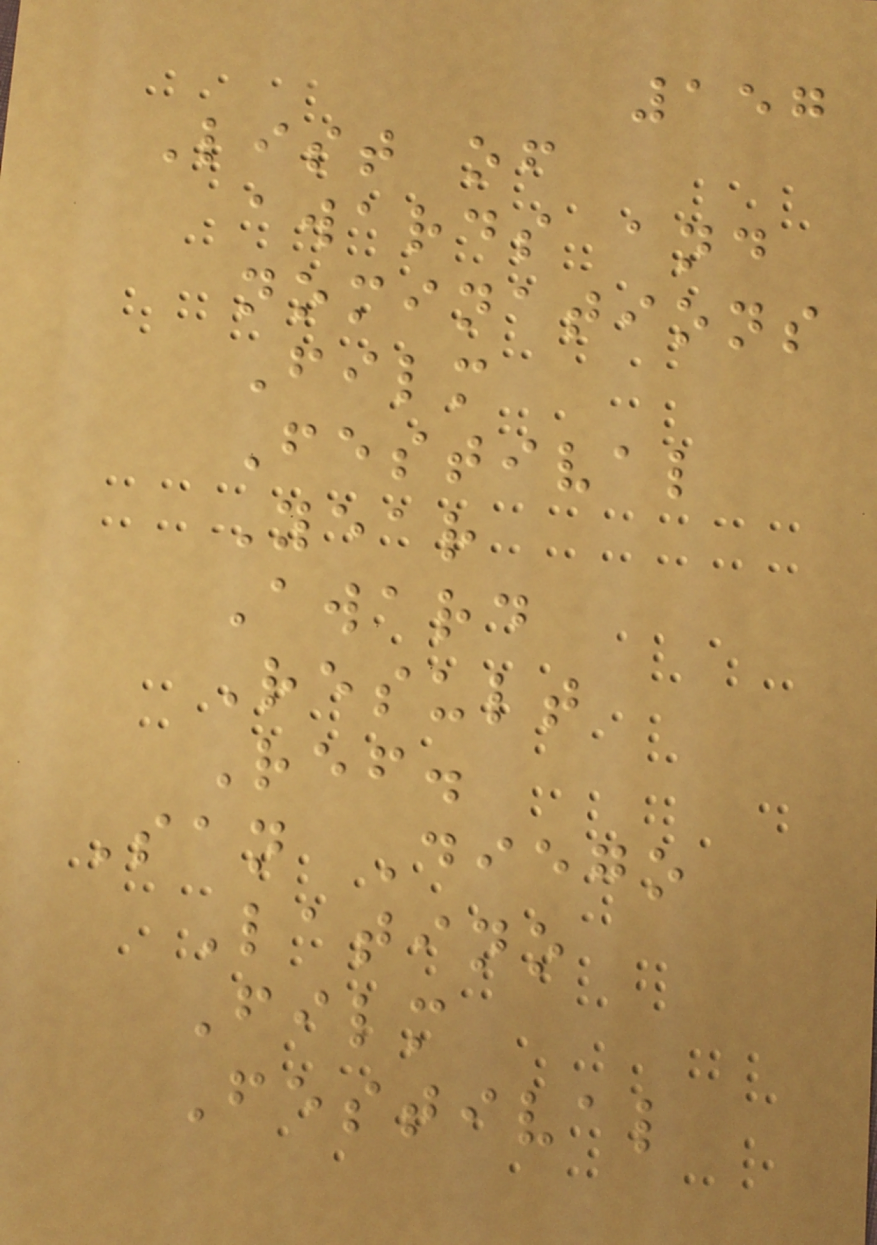157
List of
awards and
nominations
Film
Festival
Year
Award
Result
Ref.
San Diego
Latino
Film
Festival
